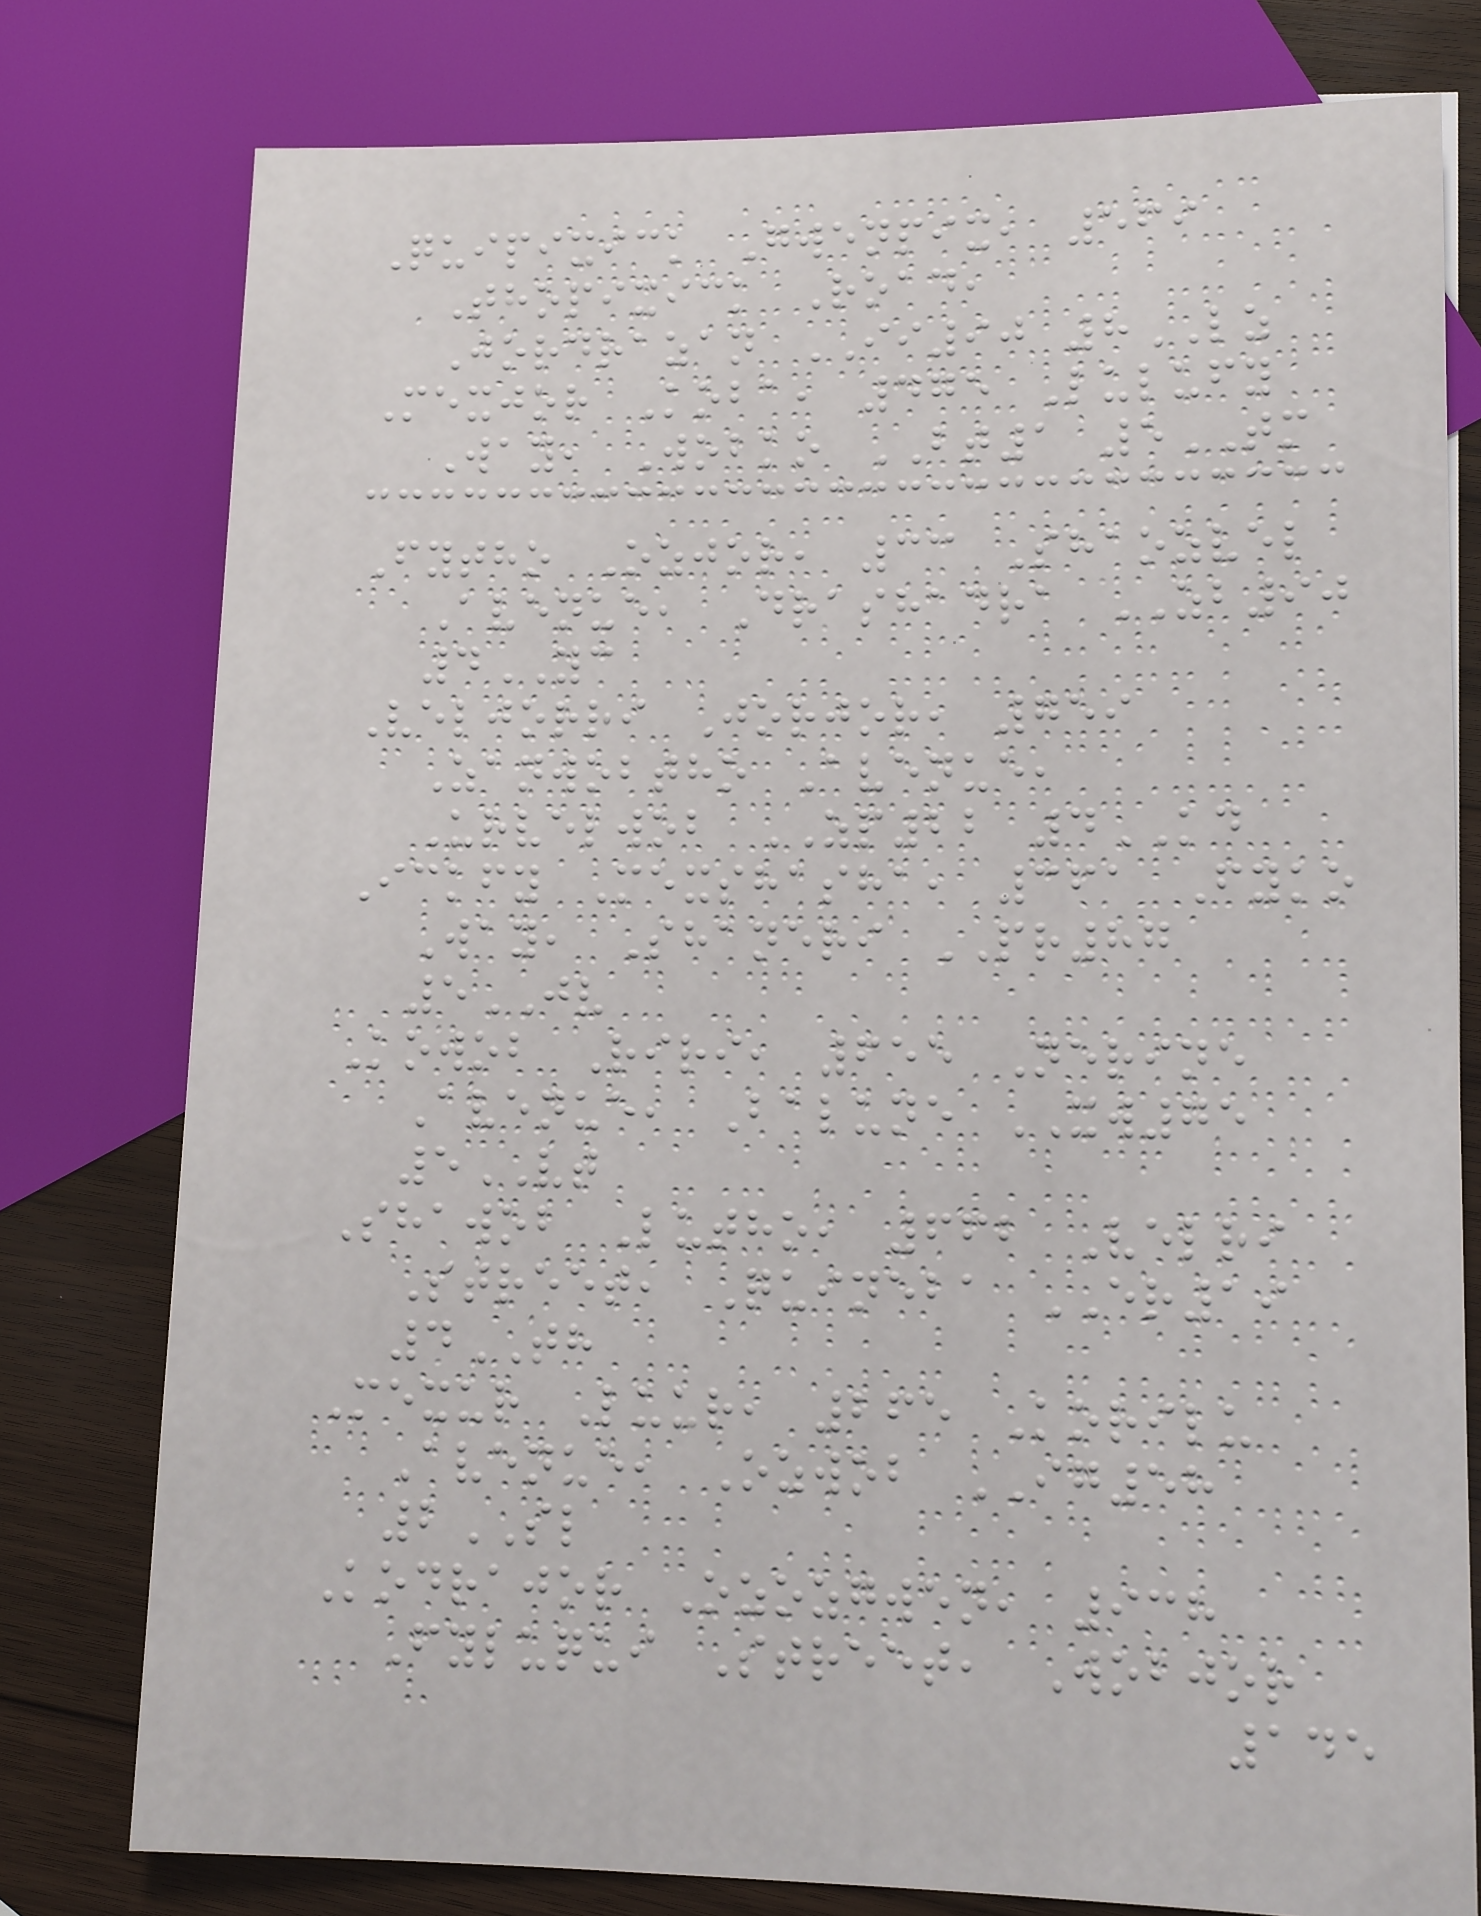Quipixick Gwenpix, 569
Thopixick Road,
Jordrazan II90 8LZ
Mexjor Koba, 475 Lulufy
Way, Wobko BT1 5TM
Fytho Ozjor, 33 Shaozvel
Avenue, Drashadra ZB90
4YC
Veljorri Jorjor, 759
Zanwobtho Avenue,
Urvelwob ZP22 4KD
Ickfy Mexshasha, 361 Fyko
Way, Shaneri PR87
5JV
Kowob Riri, 655 Nerine
Avenue, Balune XW75
5VT
Shawob Lutho, 662 Velri
Street, Quineba ER19
4TH
Mexur Luur, 265 Korilu
Avenue, Ozwob IG58
2SL
Kodrajor Ozozgwen, 938
Fyluqui Street, Wobjor
145
